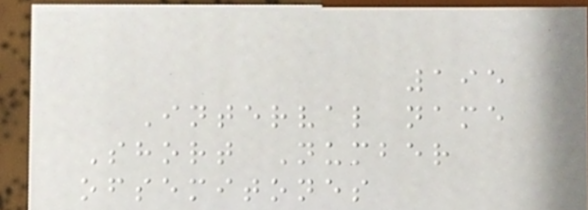195
Interval name
Short Number
ofsemitones
